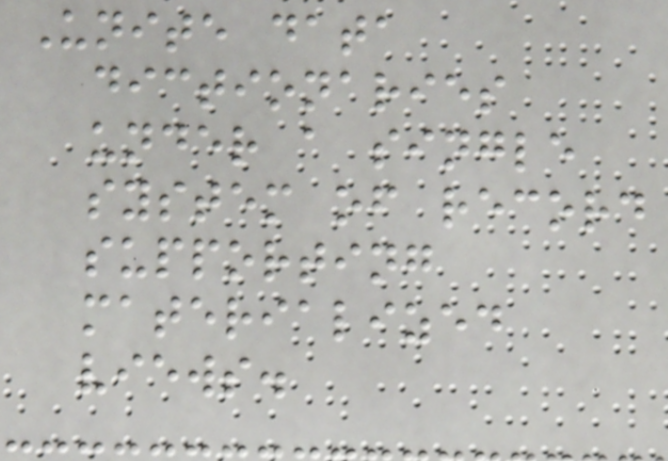Unite data
dictionaries
under a single
system of record
supporting
materialized
views.
